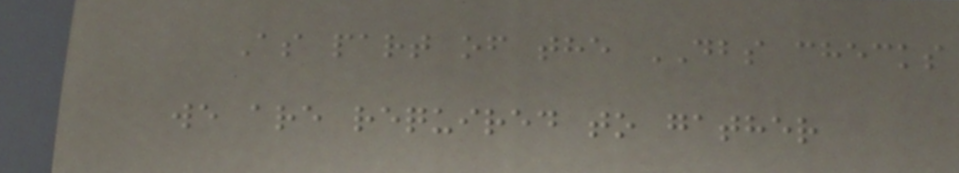As part of the DBS checks
we are required to gather
